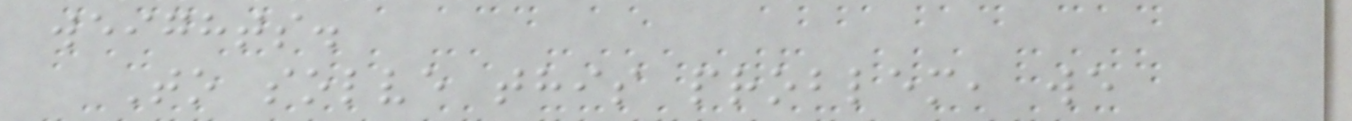weights.
To solve this problem, we
